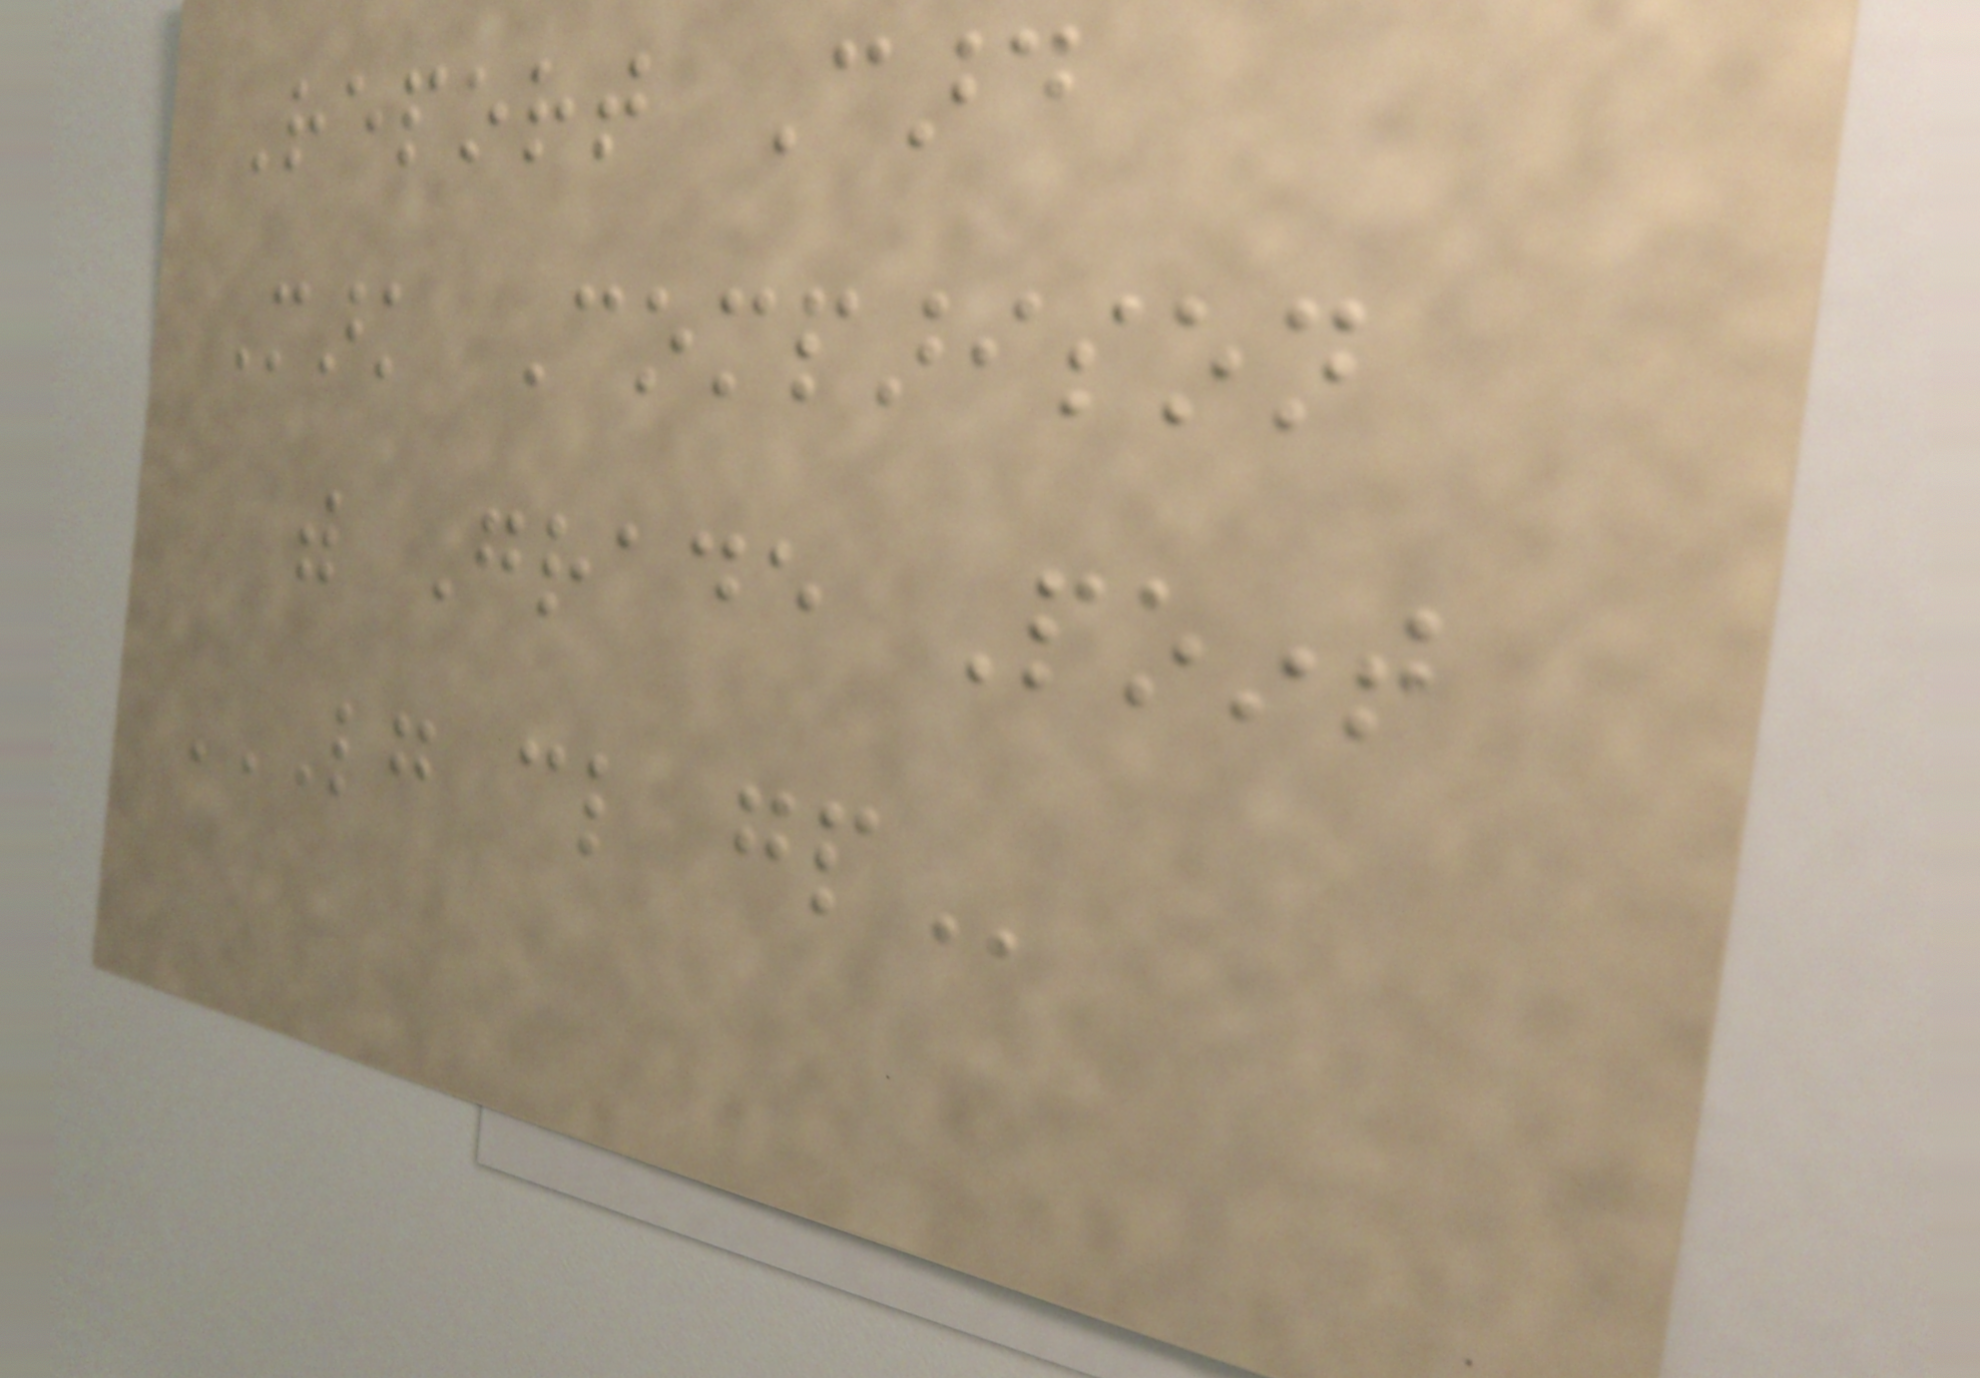Report Card
Mark Comparison
with Grade Point
LG CL GP
